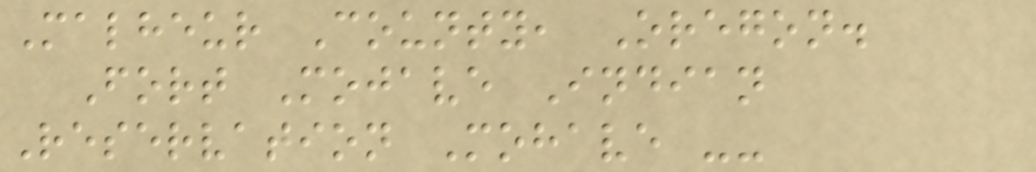Malheur County, Oregon.
Fort Mojave Indian
Reservation Mohave --
